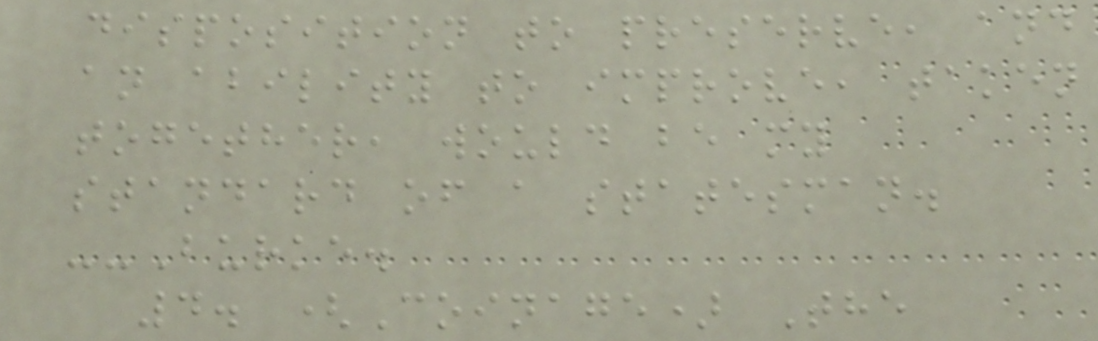disposition to preserve, and
an ability to improve, taken
together, would be my
standard of a statesman.
--Burke.
4. (Coinage) The
